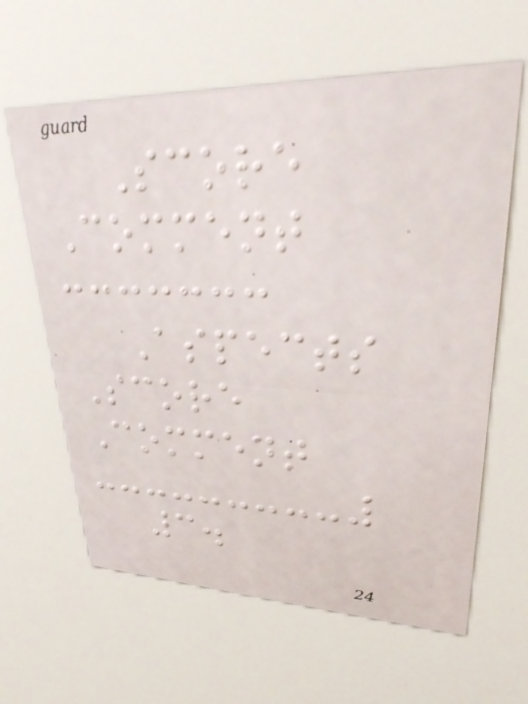Score
Comment
Aspects
Score
Comment
3.
